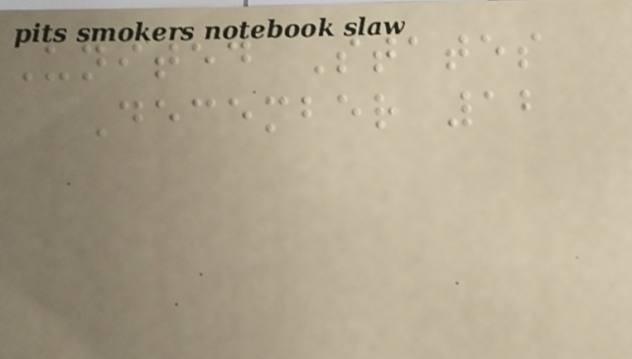United States
December 12
